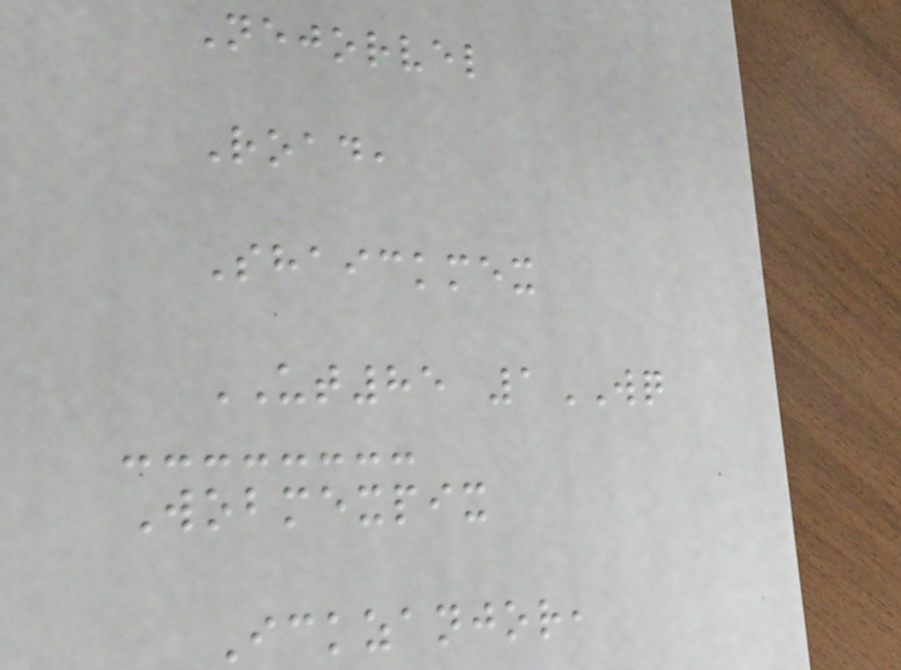Nejorvel
Road,
Shaickmex
UT85 1WQ
Wobmexpix
Ickzanjor,
